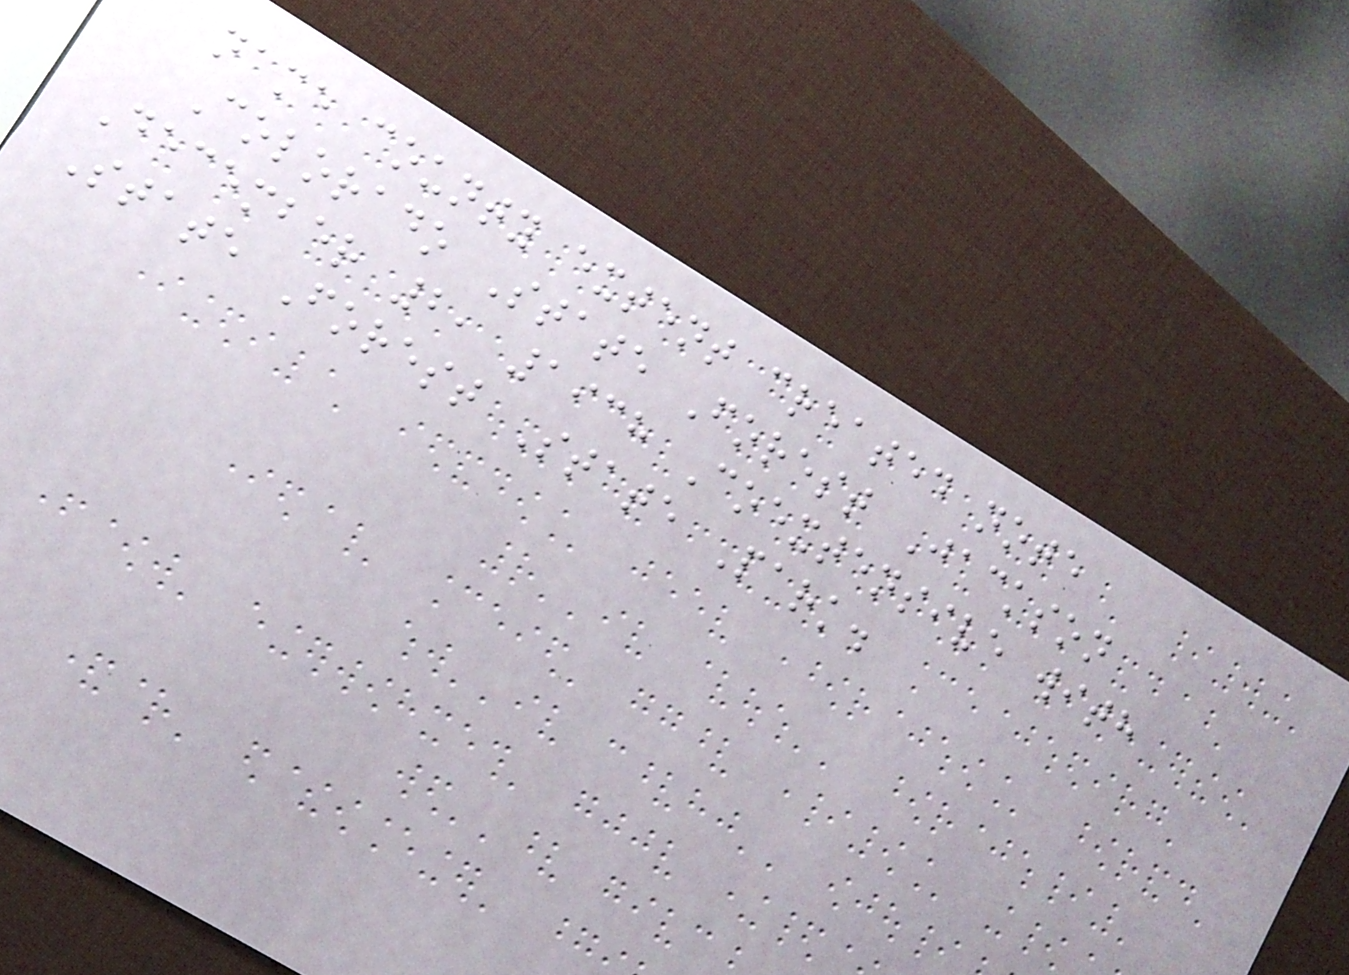name county extent created note
Colorado State Forest Jackson
December 2, 1938 Coextensive with
State Forest State Park.
